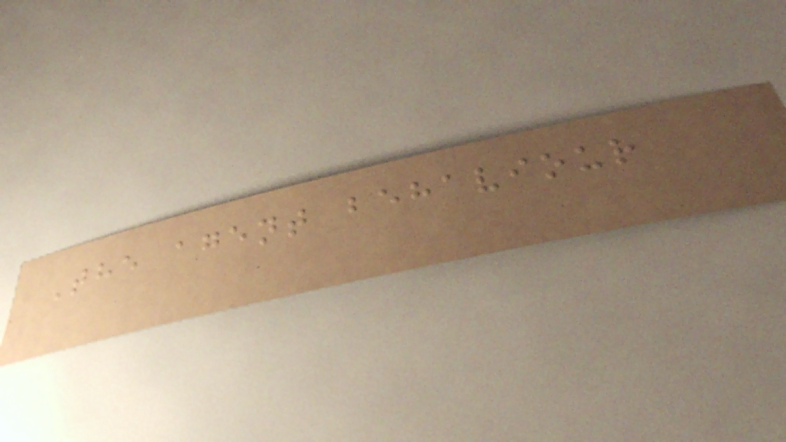The agent behaviour
